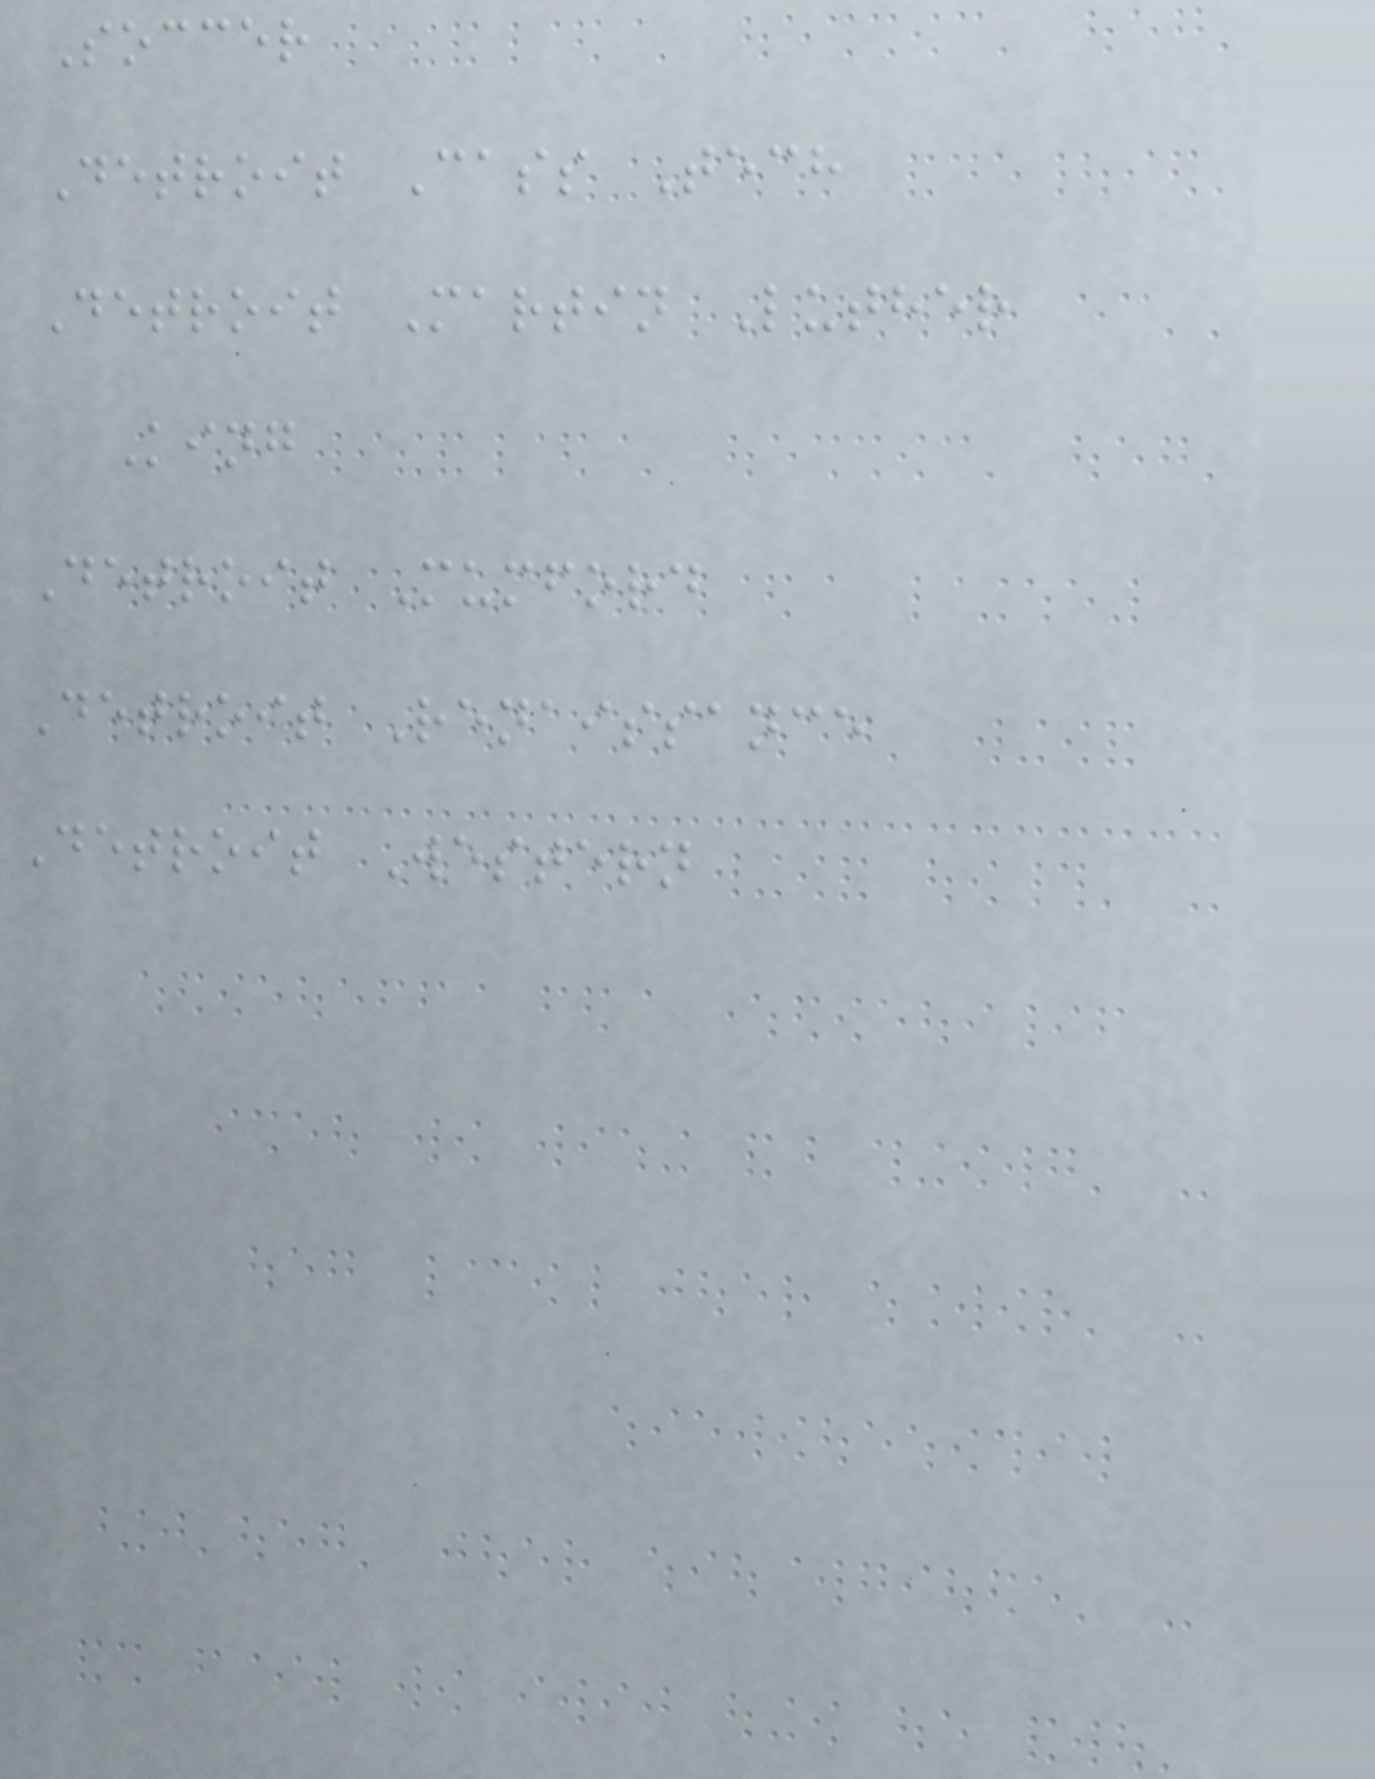Soccer
Detroit Cass Tech
Detroit Martin Luther
King
Detroit Mumford
Detroit Renaissance
Detroit Western
